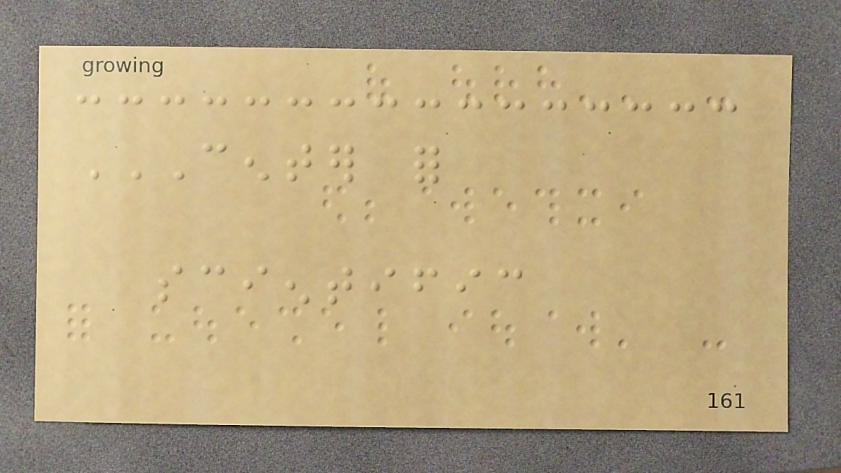CENTER FOR
SCIENTIFIC
